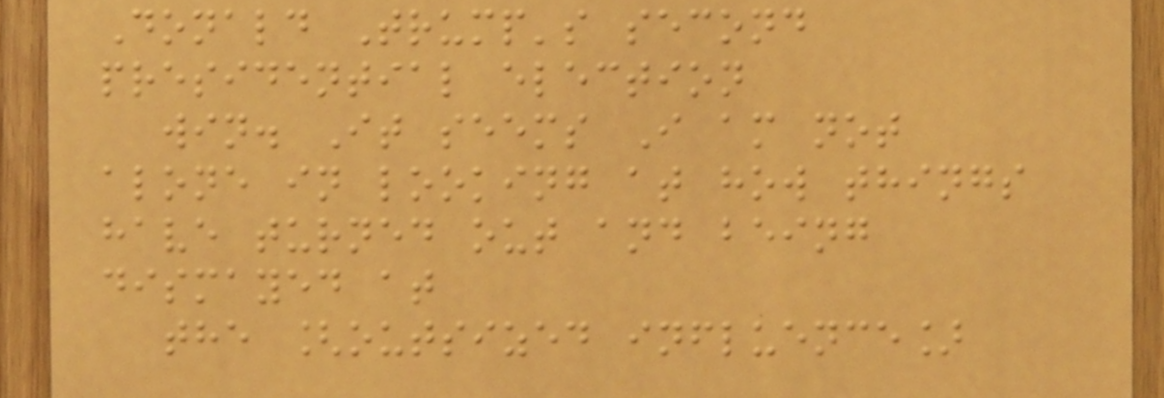Donald Trump's second
presidential election
win. It seems I am not
alone in looking at how things
have turned out and being
dismayed at
the [outsized influence]
